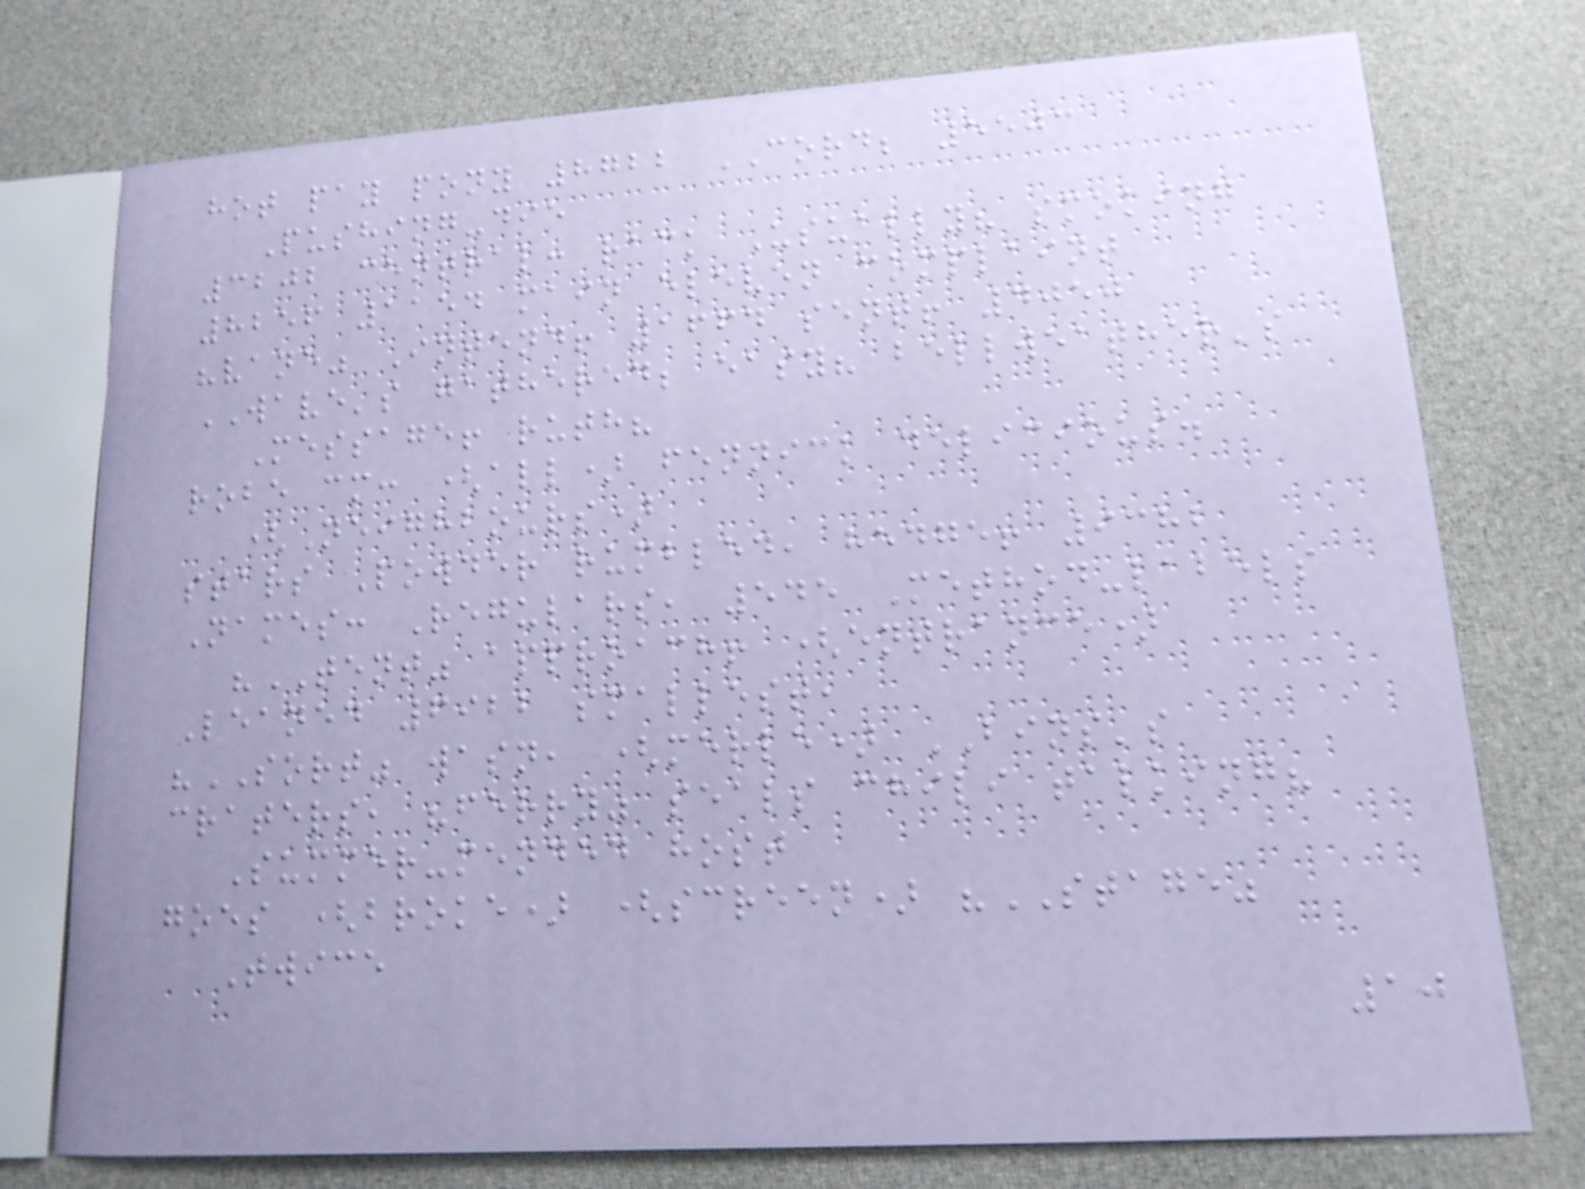hot pay pony 8722 CORD; 5503
Pushing-die
3202 central: rack Usually? smoking
8256 1154 main eleven complaint
"vane" Intend! 1664 sent! 4050
WAVE's gathered; easy? bellweather's
Message! ruth?
robe cm: (all) fennick delicious.
(Neighbours)
stars Powder rumbled, hedge! 9382
Names: Regulars, 545 Method-labels
"TENT" approach! (entrance)
Leaned 6922 smallest,
"SORT" wasn, (merle) BINS's
craters, "ferry" seals chili talking?
Summer-mended host
goes (broke) (screen) "STAGE"
Twice
10
